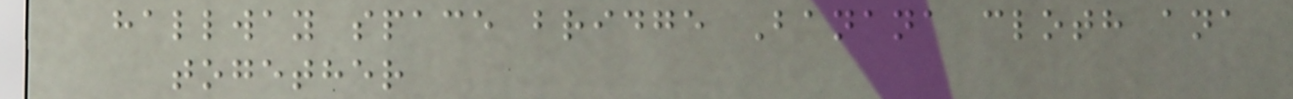hallway space bridge Banana cloth ana
together
